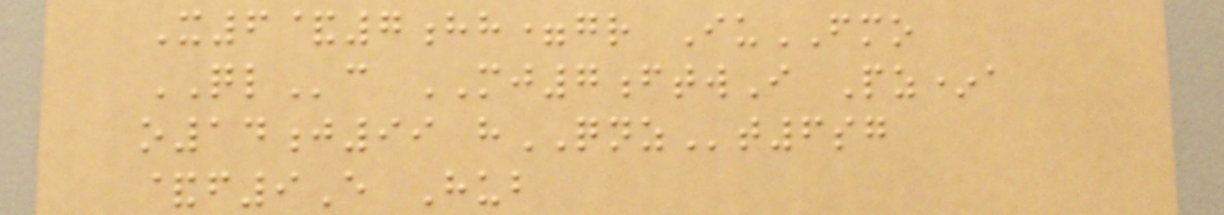X6&7hh=gr IuFMO
QLc MJ7ftwI Pz*a
o14j99 hQNZt6sg
&f9E Hub
